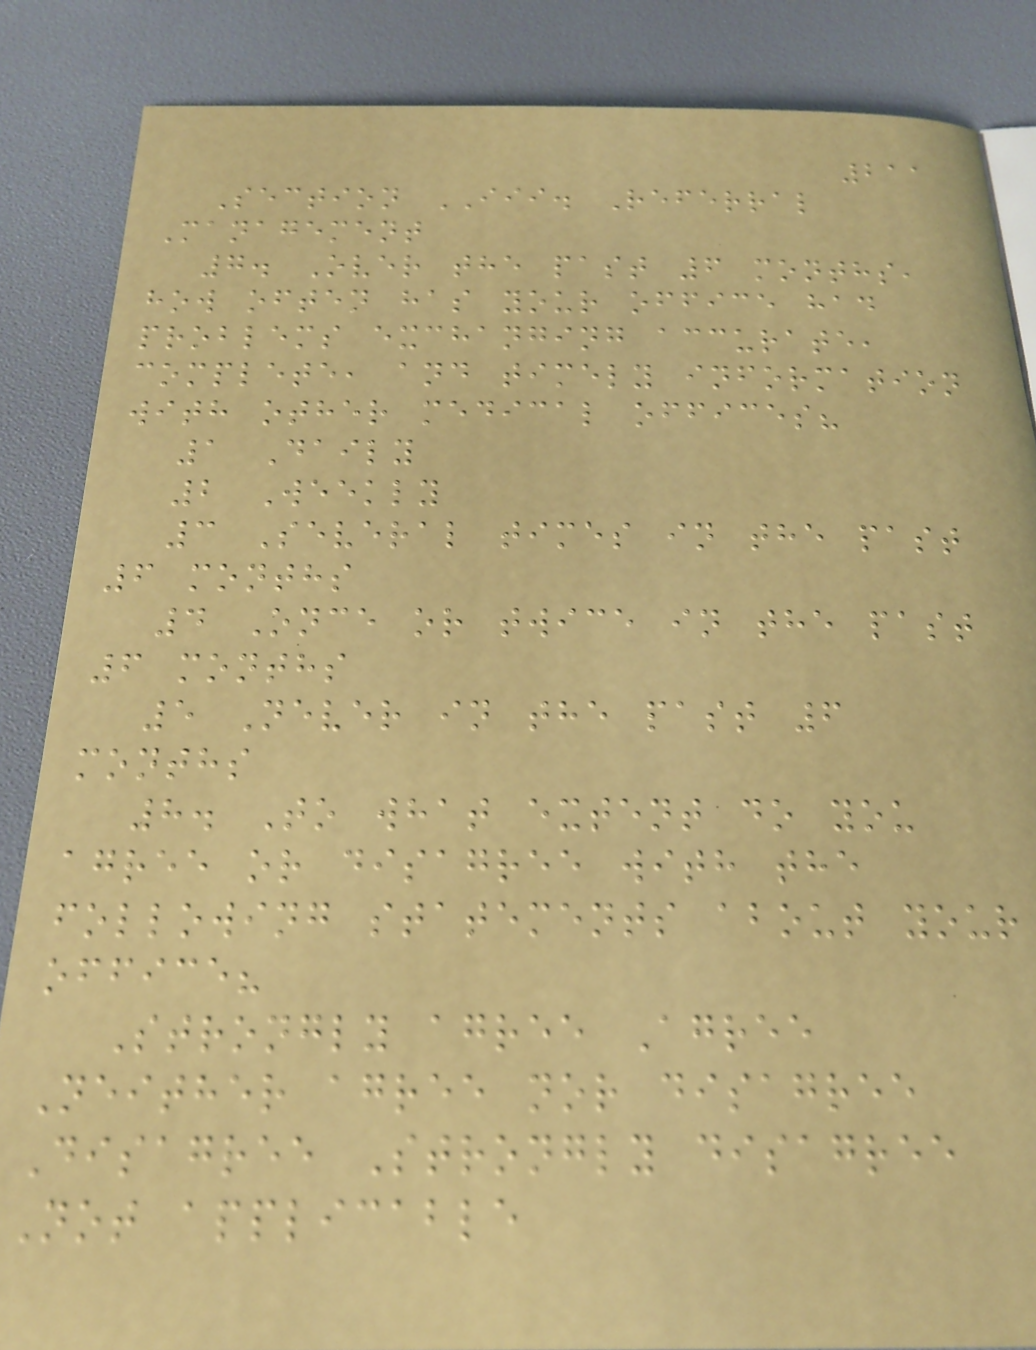211
Section III. Referral
Management
7. Over the past 6 months,
how often has your office had
problems exchanging accurate,
complete, and timely information
with other medical offices?
1 Daily
2 Weekly
3 Several times in the past
6 months
4 Once or twice in the past
6 months
5 Never in the past 6
months
8. To what extent do you
agree or disagree with the
following statements about your
office?
Strongly agree Agree
Neither agree nor disagree
Disagree Strongly disagree
Not applicable
